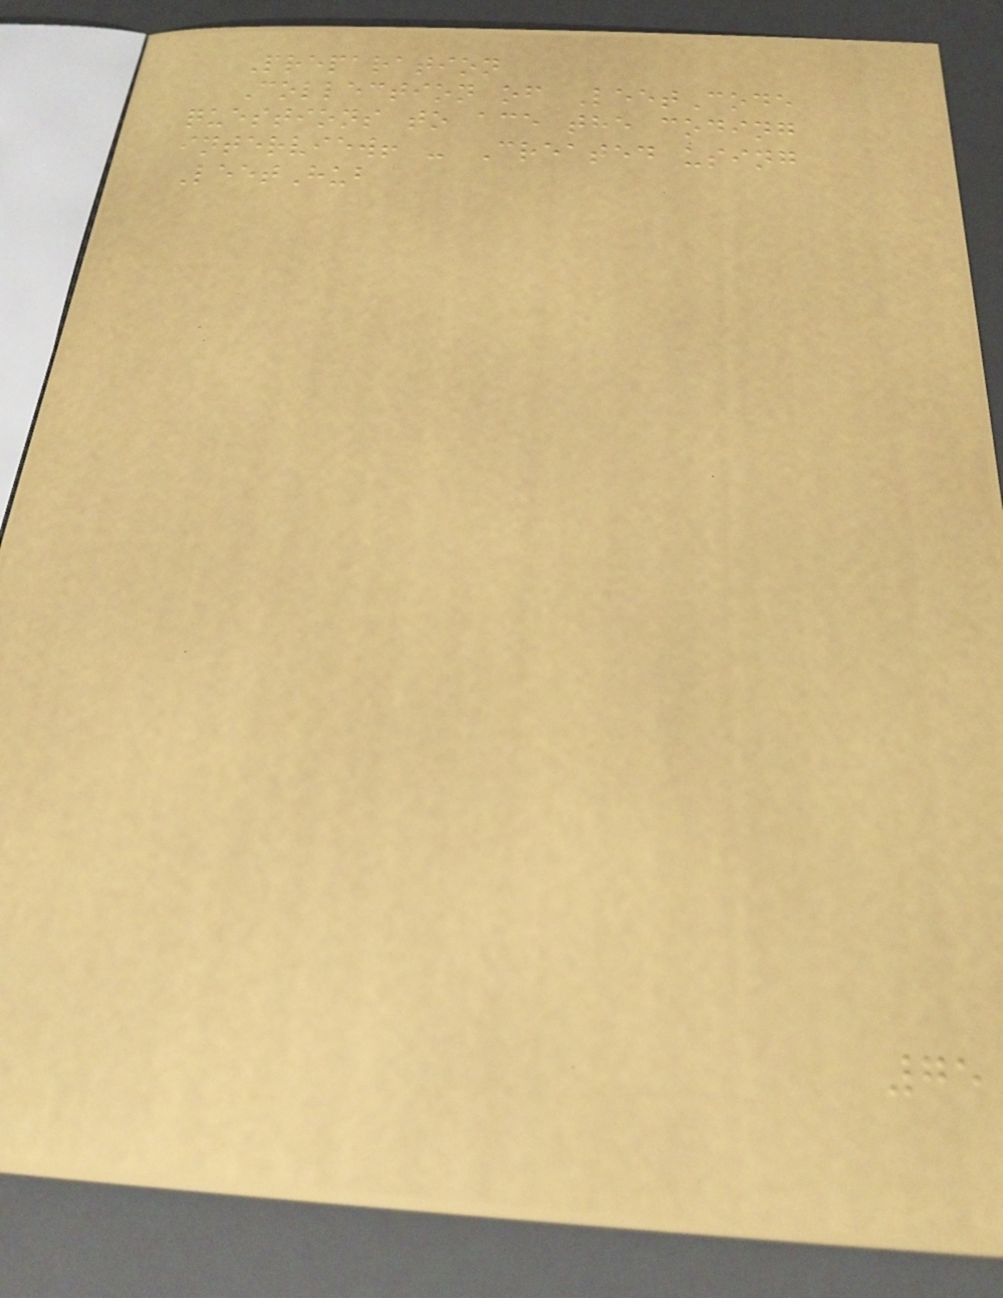Preparation
Collection of LeetCode
questions to ace the coding
interview! - Created using
LeetHub
75
